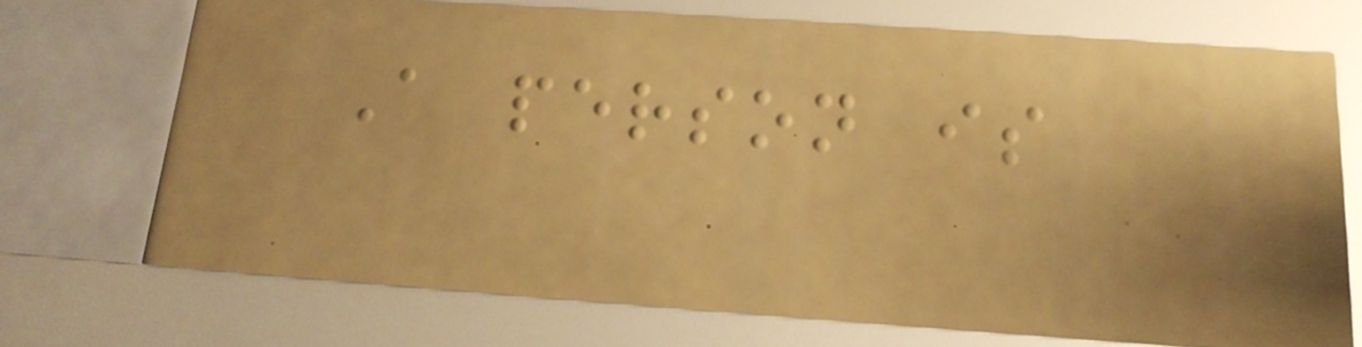A person is
